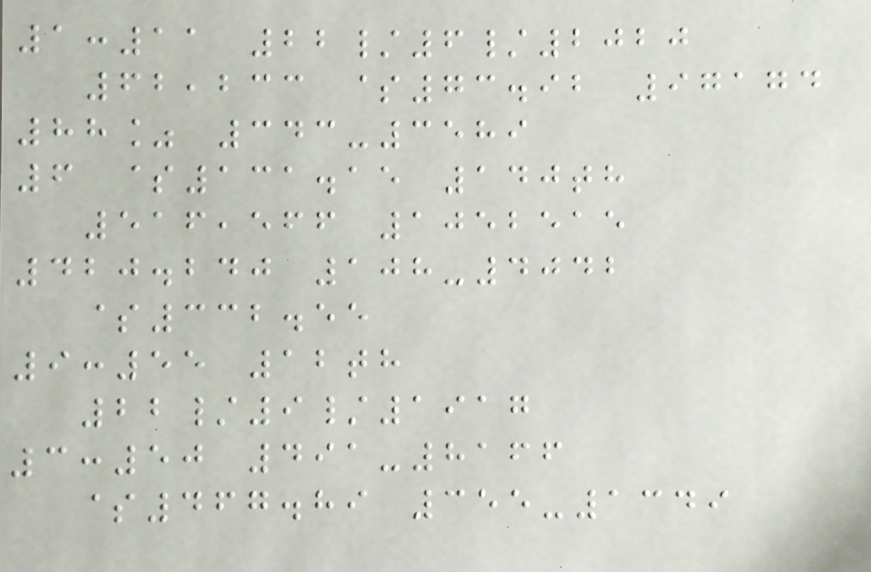1:11 22/6/2020
62,233 $73.92 97174
88% 343-3589
6 $131.15 140th
516,566 1052515
420.240 108-4042
$332.55
9:55 12th
22/9/1917
3:50 491-8166
$467.89 355-1349
